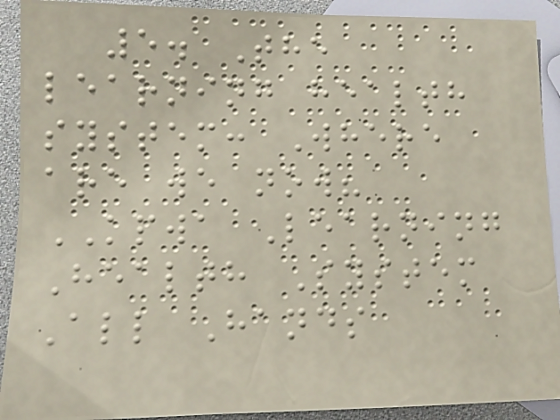5. The
learning health
system: Where
are we now?
KPWA Learning
Health System
All Hands
